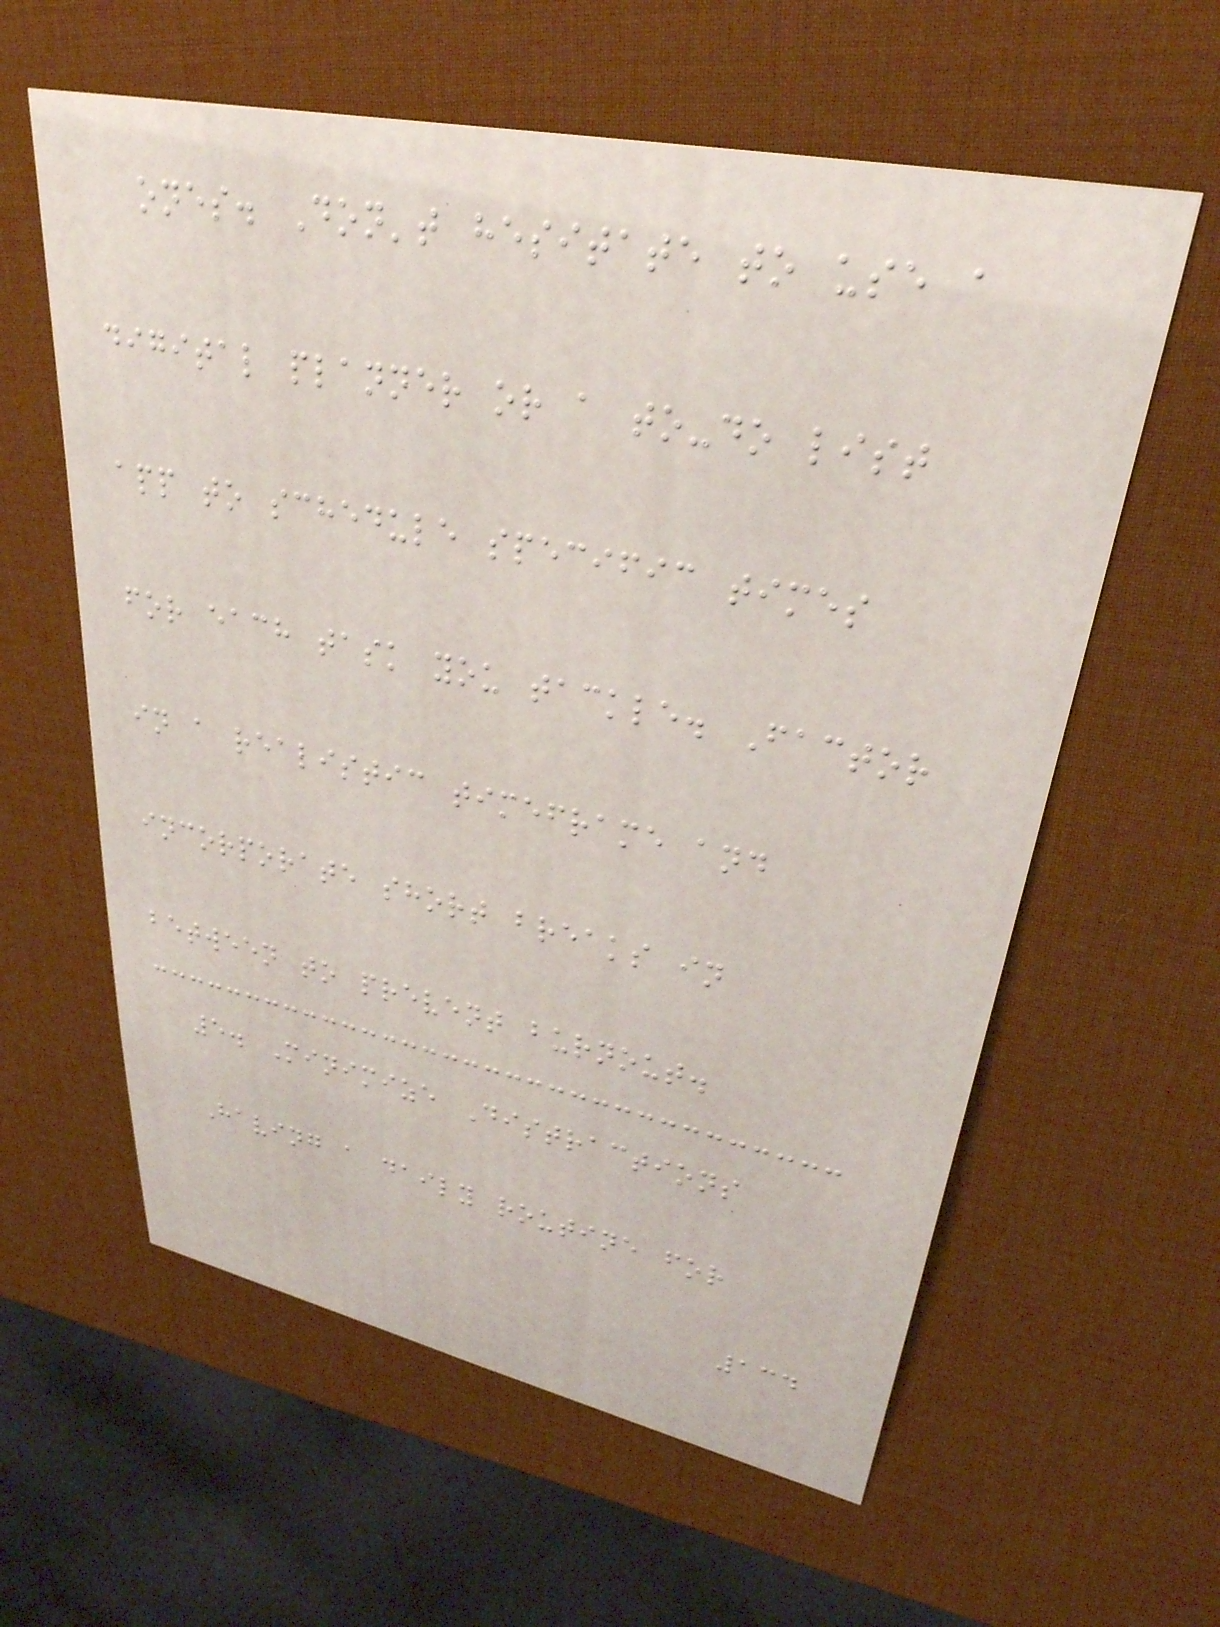ones. Don't hesitate to use a
digital planner or a to-do list
app to schedule specific times
for each task you tackle. Factor
in a realistic timeframe and
incorporate short breaks in
between to prevent burnout.
5. Minimize Distractions
Having a daily routine for
134
